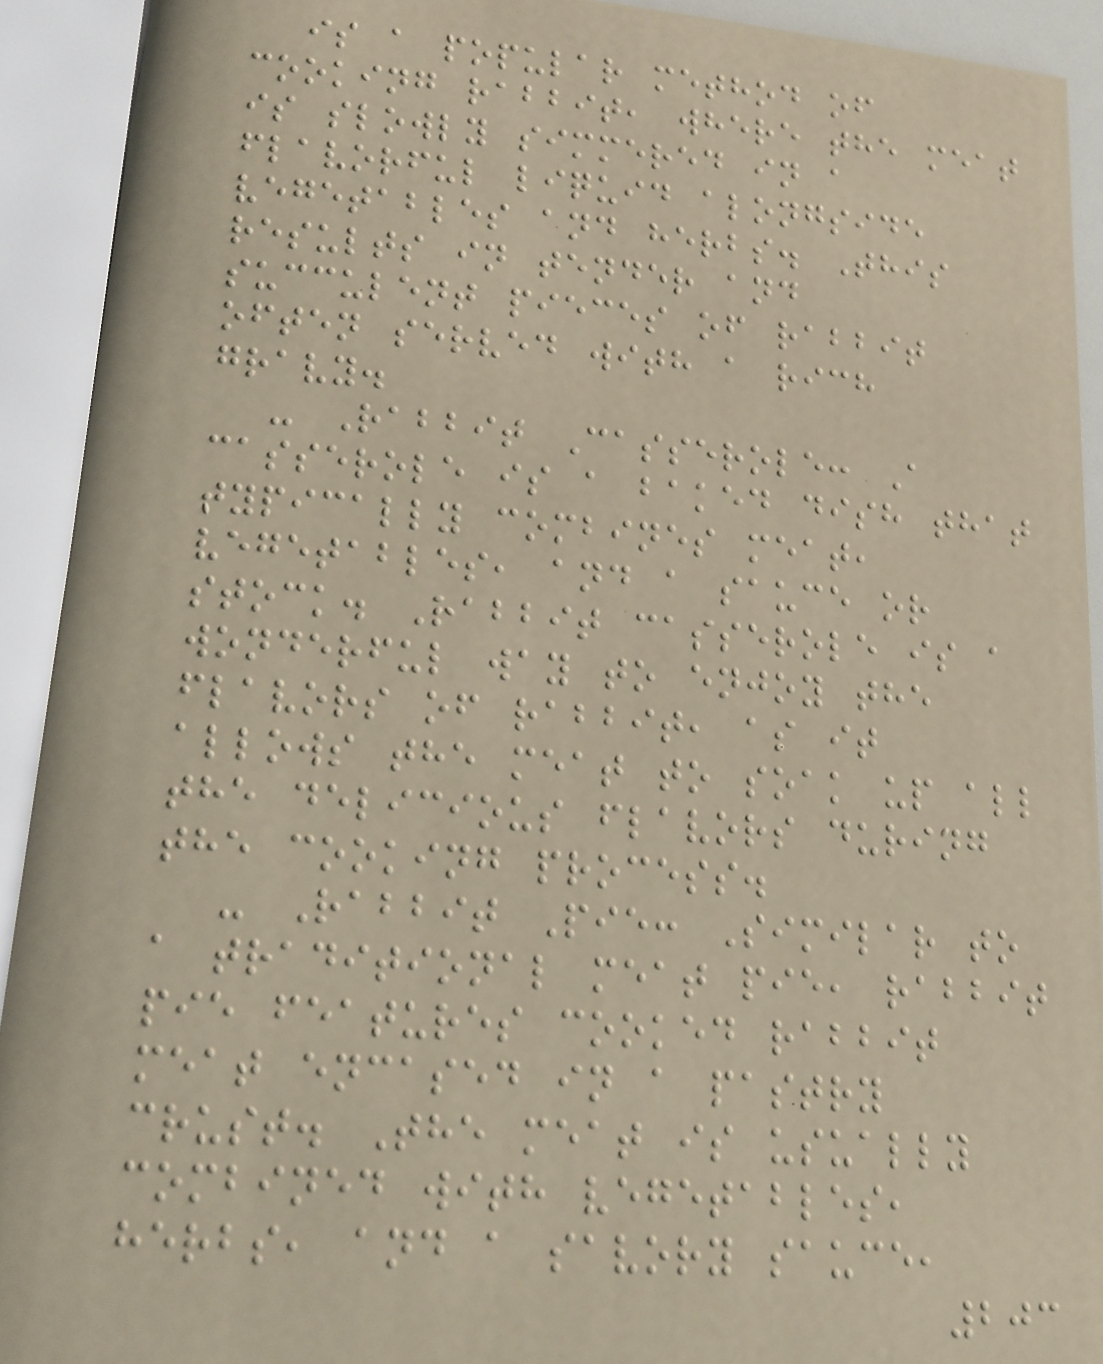is a popular method of
cooking rabbit, where the meat
is slowly simmered in a
flavorful liquid alongside
vegetables and herbs. This
results in tender and
succulent pieces of rabbit
often served with a rich
gravy.
- Rabbit Casserole: A
casserole is a baked dish that
typically combines meat,
vegetables, and a sauce or
stock. Rabbit casserole is a
wonderful way to enjoy the
flavors of rabbit, as it
allows the meat to soak up all
the delicious flavors during
the cooking process.
- Rabbit Pie: Similar to
a traditional meat pie, rabbit
pie features cooked rabbit
meat encased in a pastry
crust. The meat is usually
combined with vegetables,
herbs, and a savory sauce,
203
